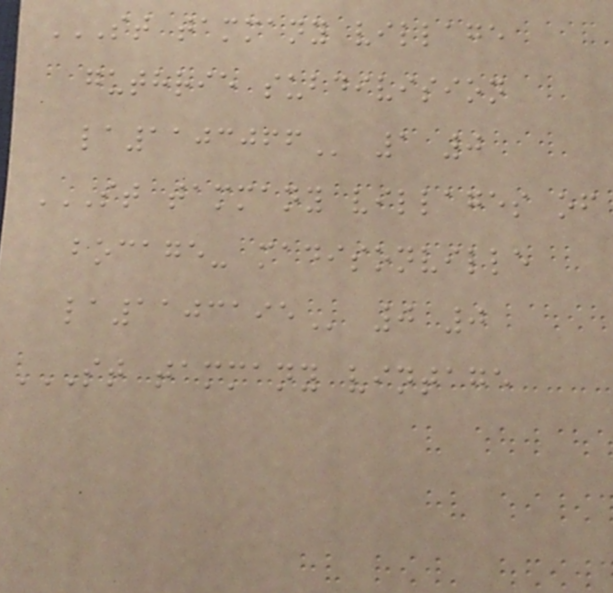ST TAMMANY VILLAGE
GUTHRIE SUBDIVISION
LA1103066 1 0
ST TAMMANY VILLAGES OF
BOCAGE- MADISONVILLE
LA1103195 0 0
ST TAMMANY VINTAGE
